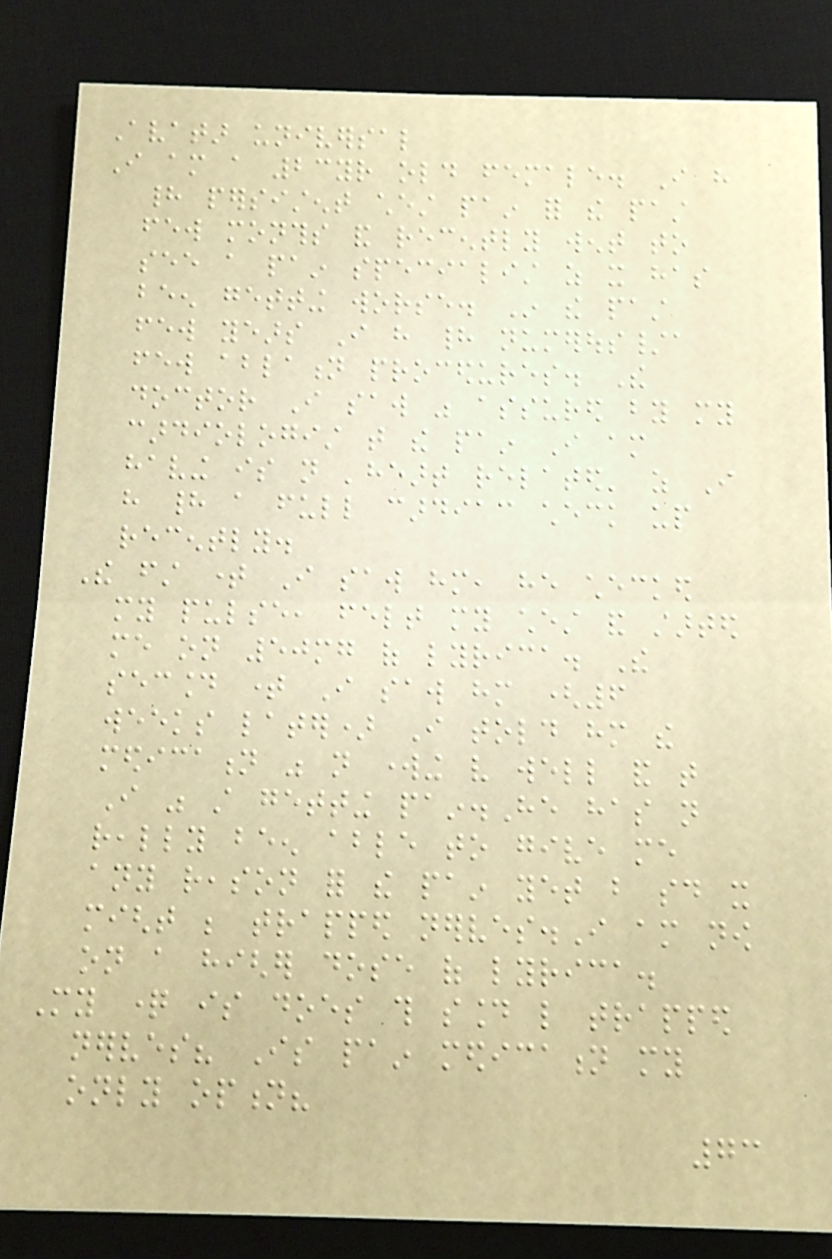Avatar universal
I am a 23yr old female. I have
had persistent chest pain for the past
few months and recently went to
see a pain specialist as it has
been getting worse. In the past
few years I have had numerous/a
few ablation procedures. The
doctor I saw was assured by my
cardiologist that the pain I am
having is not 'heart related' as I
have had a full cardiac check up
recently.
The first time I saw him, he checked
my pulse, felt my chest and started
me on 50mg of lyrica. The
secound time I saw him (6
weeks later) I told him the
medication was not working very well and that
I was still getting pain.He has not
really been able to give me
any reason for the pain yet but said it
might be trapped nerves.I am now
on a higher dose of lyrica.
My question is does this sound like trapped
nerves? Is pain medication my
only option?
73
